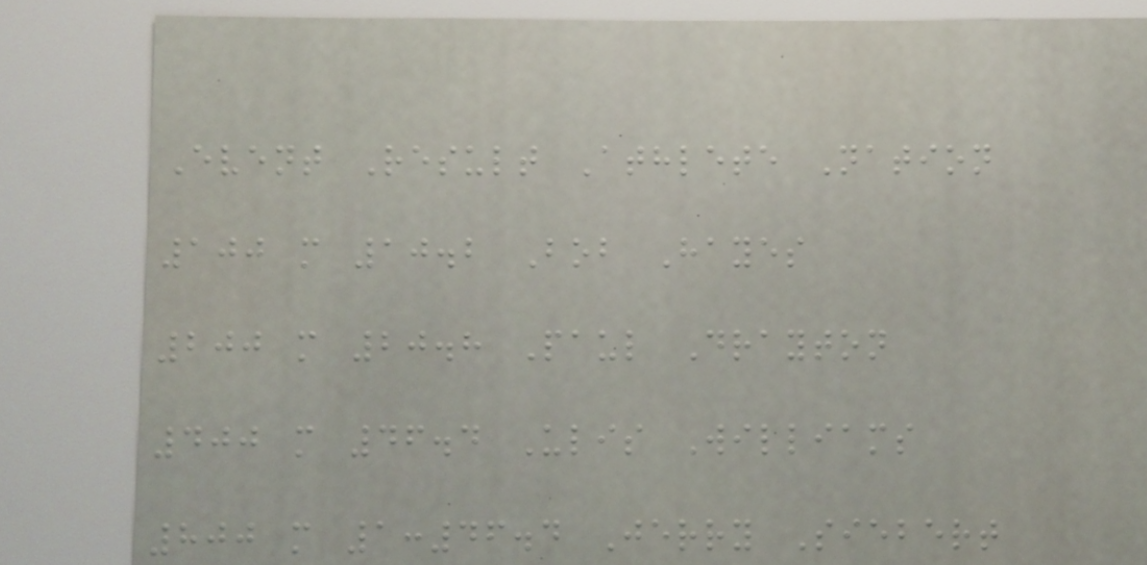Event Result Athlete Nation
100 m 10.2 Bob Hayes
200 m 20.8 Paul Drayton
400 m 46.4 Ulis Williams
800 m 1:46.4 Jerry Siebert
